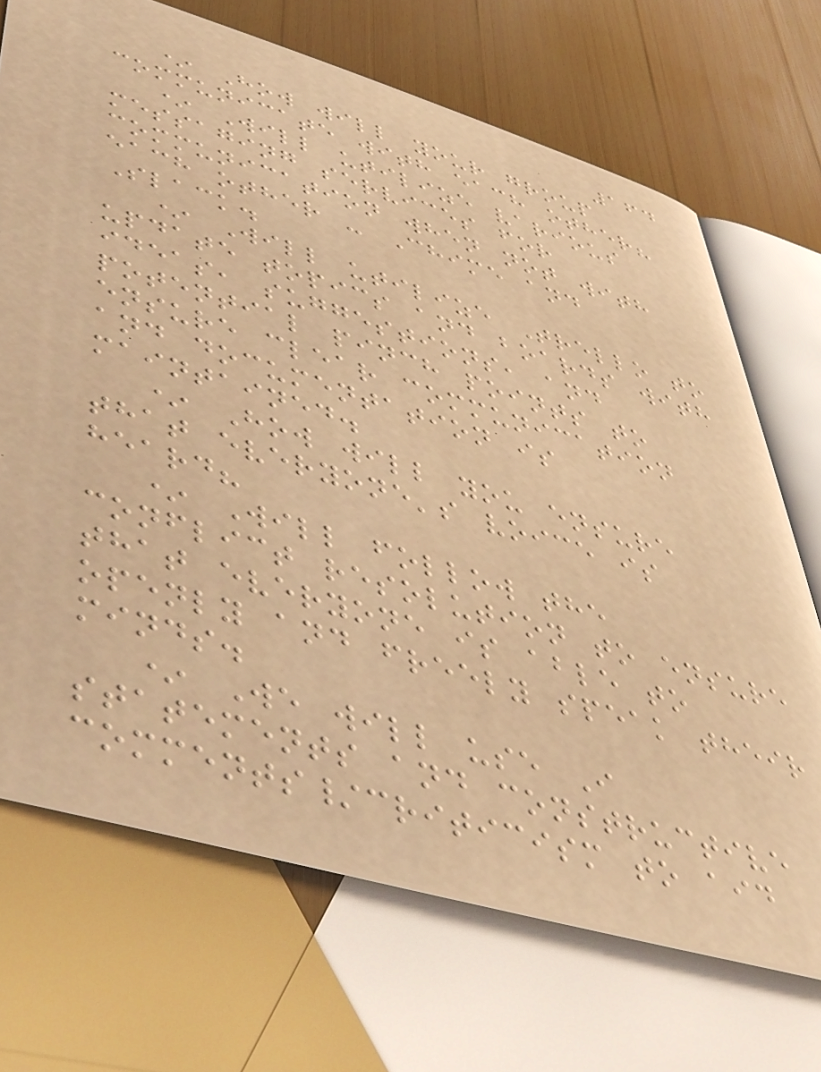164
* How will your group
communicate with each other?
* Will utilize various
messaging services for
communication when not with
each other - Chime and
Slack.
* Will utilize Trello to
update topics and boards with
ideas, suggestions, and
potential pinch points to
ensure clear communication
and documentation is
maintained.
* How will you ensure
that everyone's voice is
heard?
* Will follow the
conflict resolution to ensure
that everyone is able to
openly and freely speak their
minds.
* We will use I
statements and constructive
comments/criticism to aid
